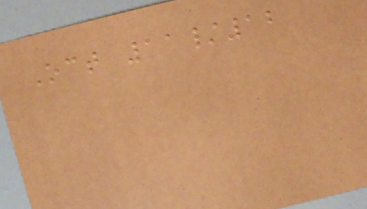Oct 11/12
